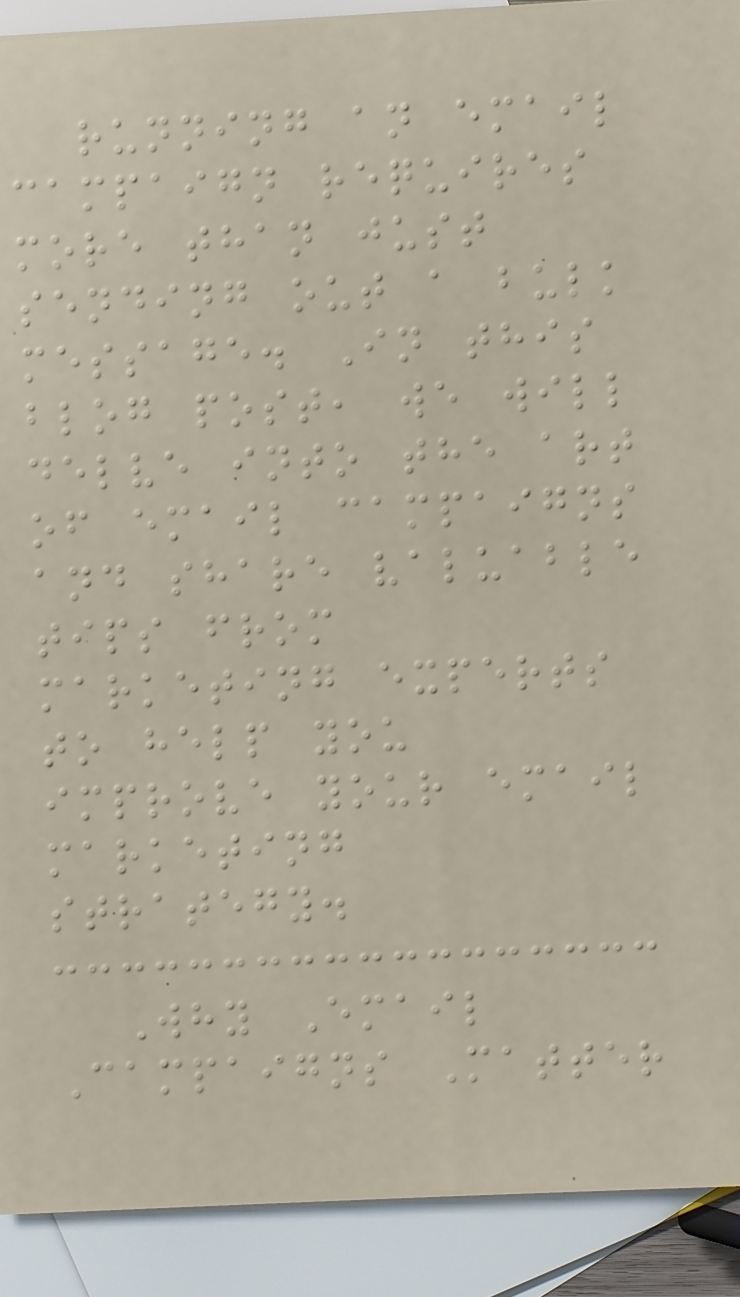running an email
campaign requires
more than just
sending out a bulk
message. In this
blog post, we will
delve into the art
of email campaigns
and share valuable
tips from
marketing experts
to help you
improve your email
marketing
strategy.
Why Email
Campaigns Matter
